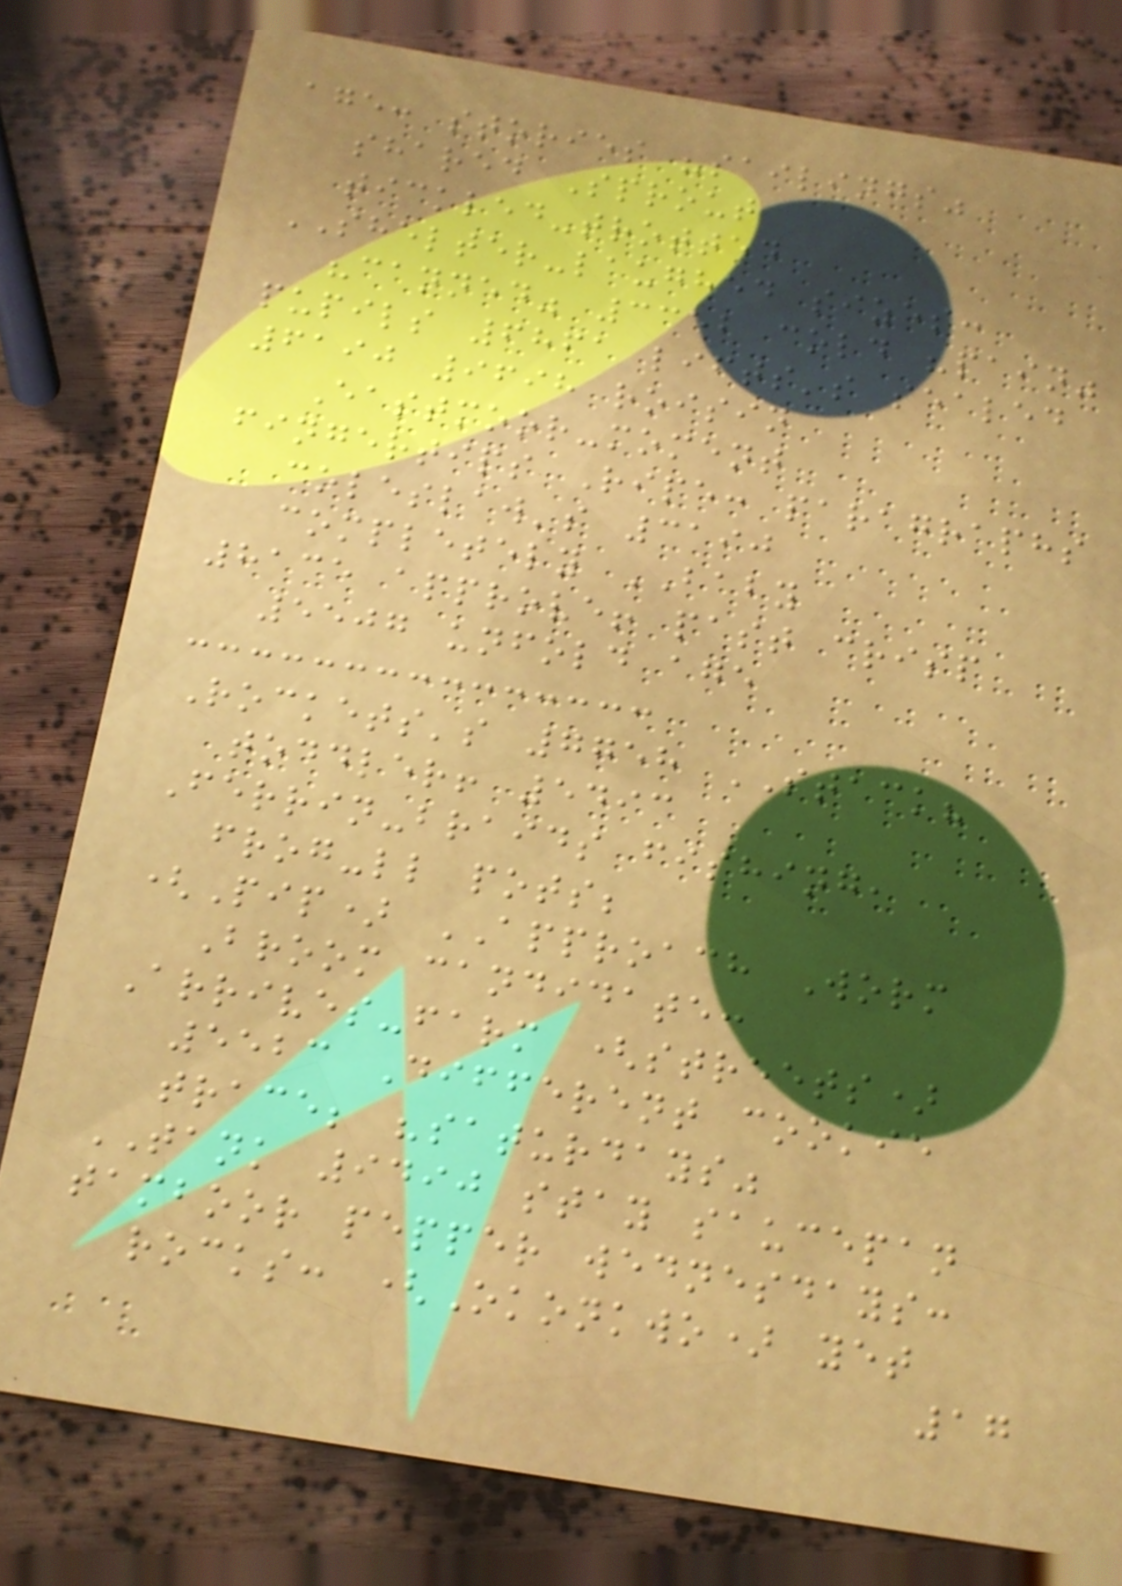age: stories "sailings"
shared Sprout
tickled-trotted
SHELTER-laughed sizes:
"canned" 3352 cold "pain"
pupils 6861 lifts's sealed
6190 9698 roisin
Eastmoor-moment
fingertips Ripe: paragraphs
coleslaw's 3190
completely BABY
8135 approve! past crisp
5507 unfold age
Rockets's 7758 STACK?
toddler! 5493
Ferrin-braids fishing,
frog-ll pots;
(Pip) APPROACH Worm
Broom candidate:
Arrives-farm (streets)
5523 Different cookie
trace; "saturdays"
TANK 9490 stay saucepan
tamboor pepper wednesdays:
rocks: (Okonkwo) yet
17
